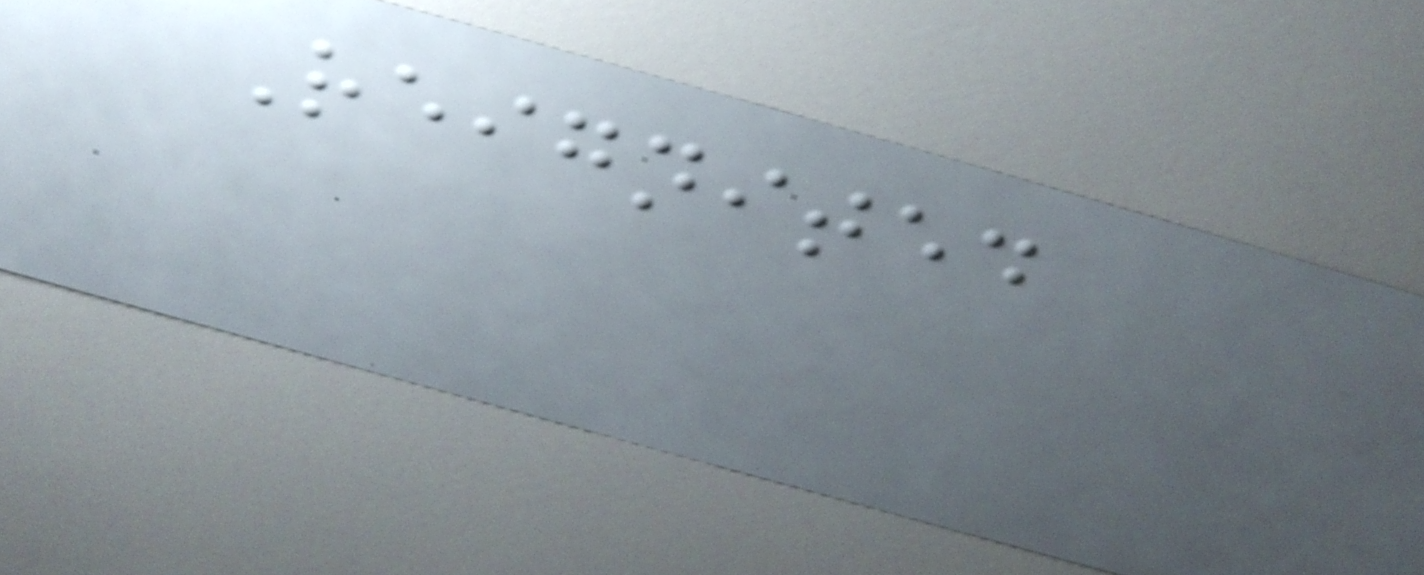Reignited
